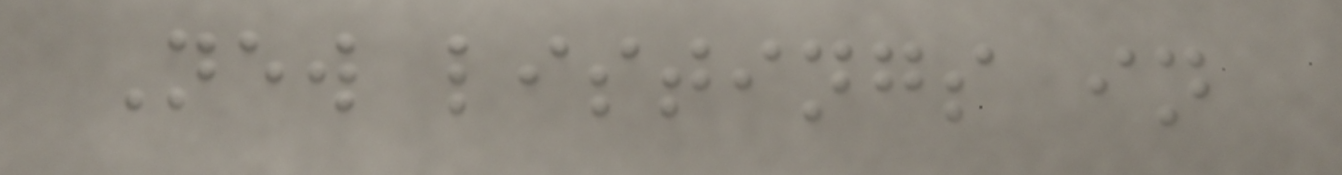New listings in
